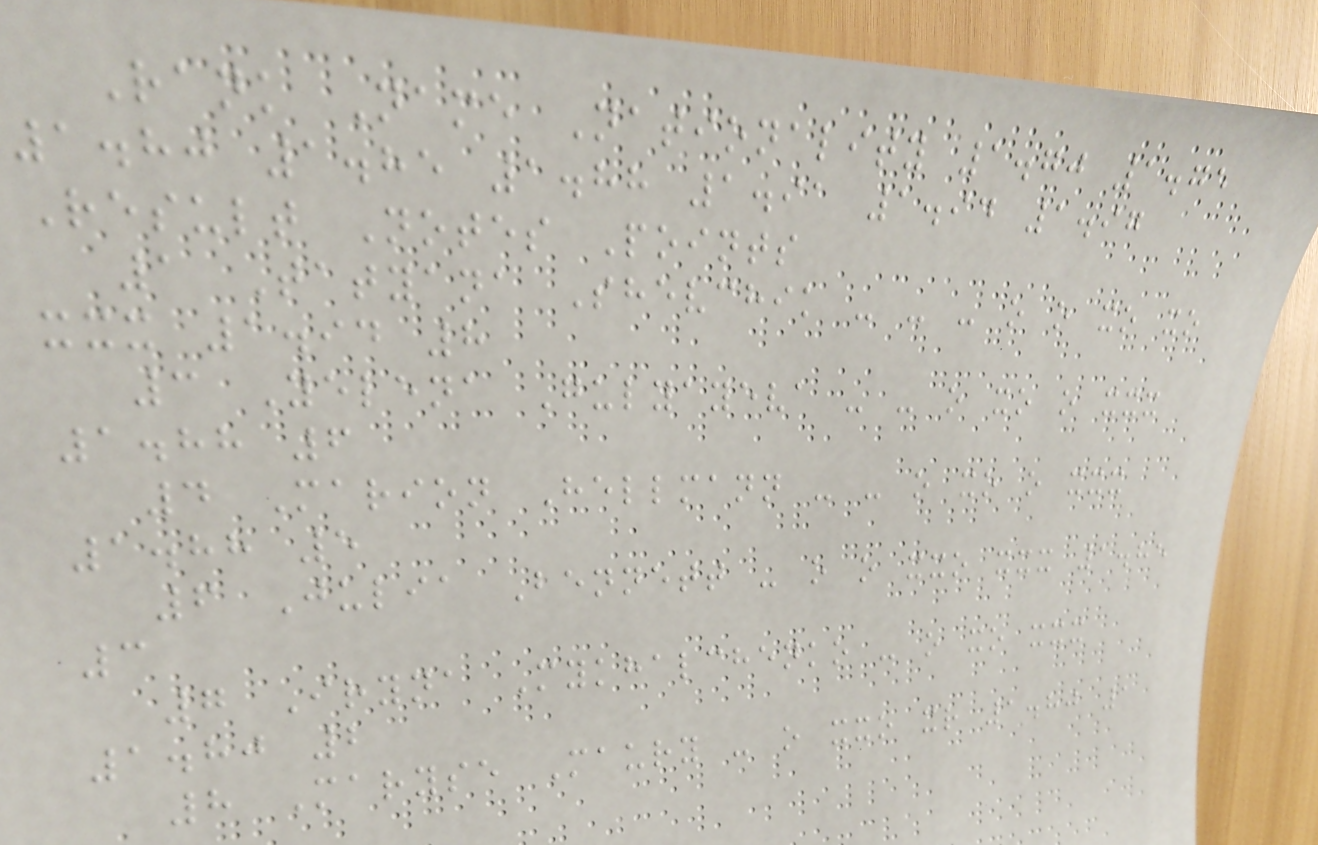Rank Name Nationality 1.70 1.75
1.80 1.85 1.88 1.91 1.94 1.97
Result Notes Points
1 Tatyana Shevchik - - - o o xo xo
xxx 1.94 8
3 Yelena Gulyayeva - - o xo o xxx
1.88 6
4 Marion Hellmann - - o xo o xxx
1.88 5
6 Julia Bennett - o o xxo xxx 1.85
3
7 Iryna Mykhalchenko - o xo xxx
1.80 2
8 Maryse Maury - o xxo xr 1.80 1
